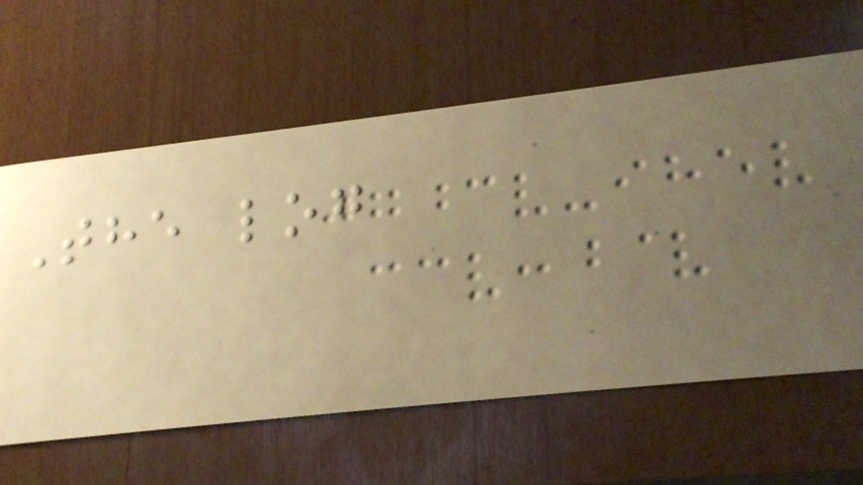The log
